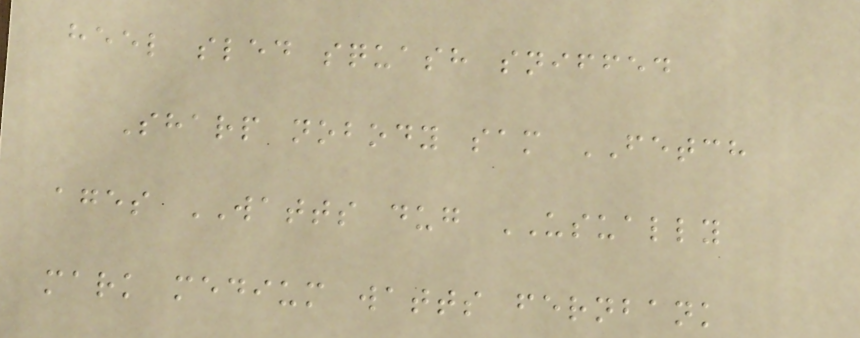heel sled squash sniffed
Sharp nobody sam FETCH
ages WATTS dug USUALLY
mark medium watts fernbank
